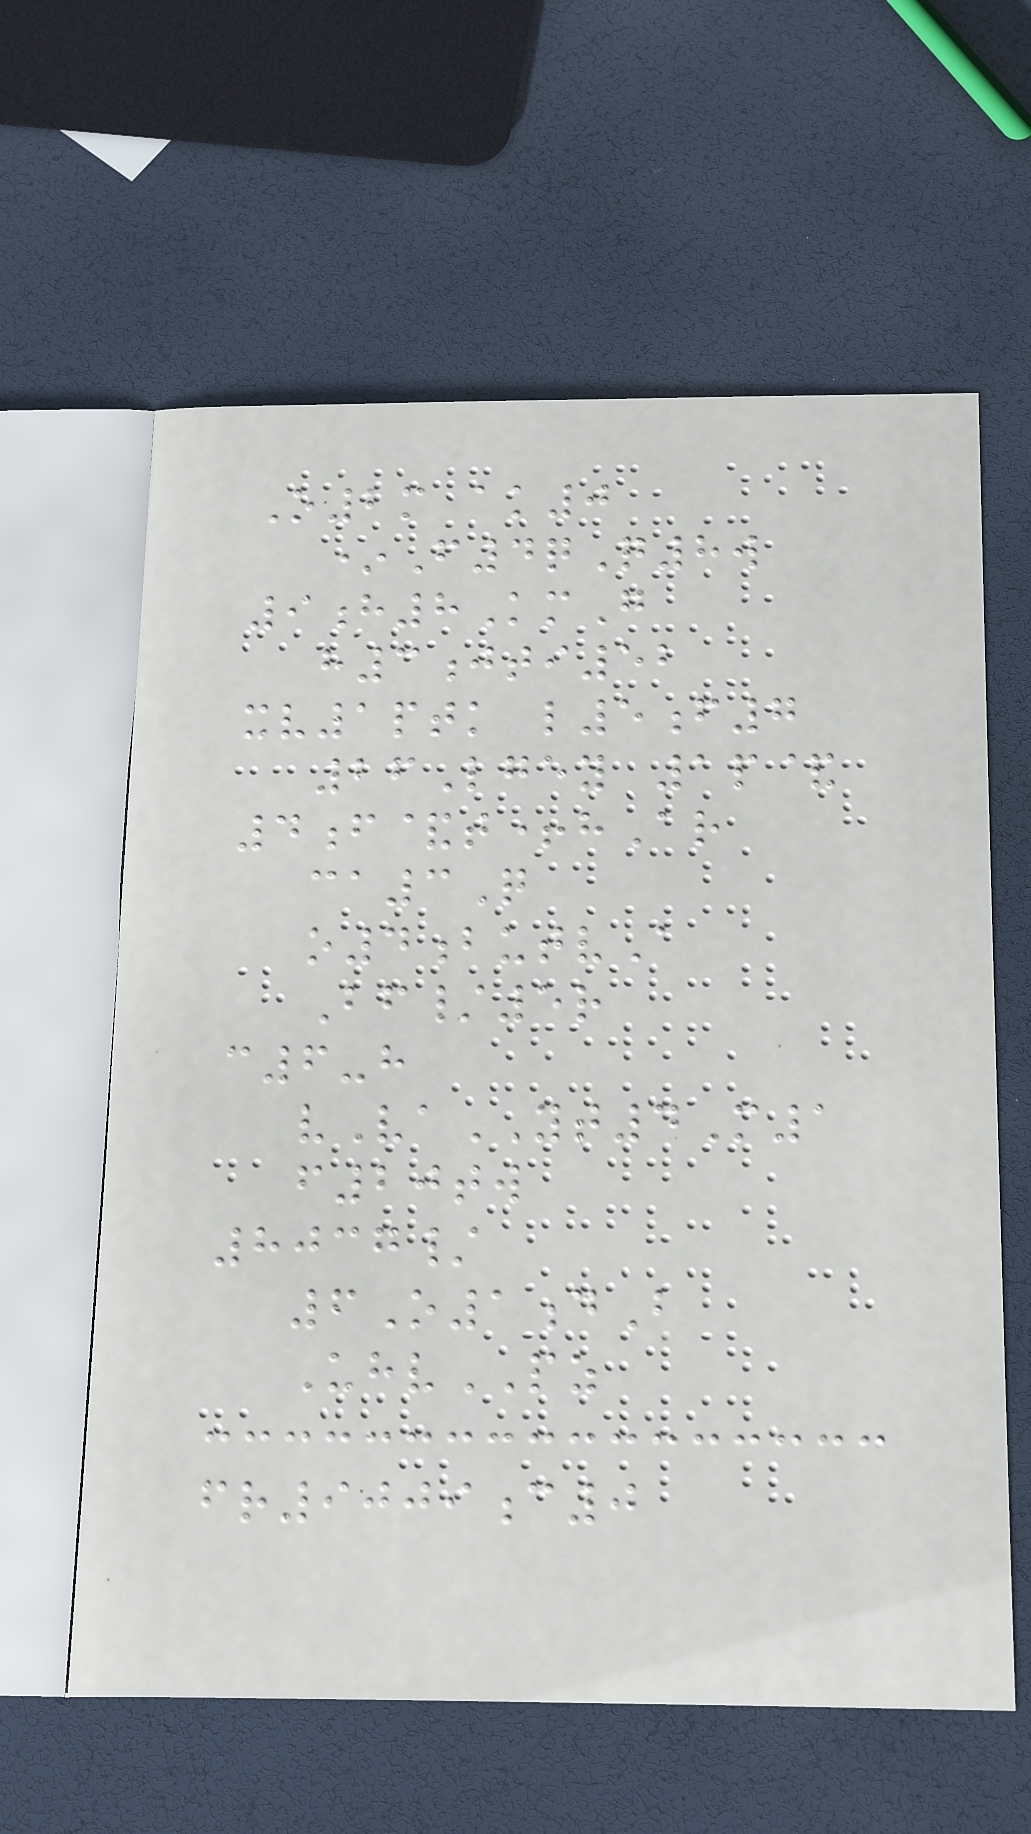O2m ak0
*F4qQ8w
9h8KmG
h3jti52
xv1ptk l5f7
26Lgey 1p&
4f&t+hAr
ca3Q
o4butvA
Bf/5r
c6-h
vVaYT4M1
f20tw
8037/
6O1dB
UhvPZ
fr9009c0
